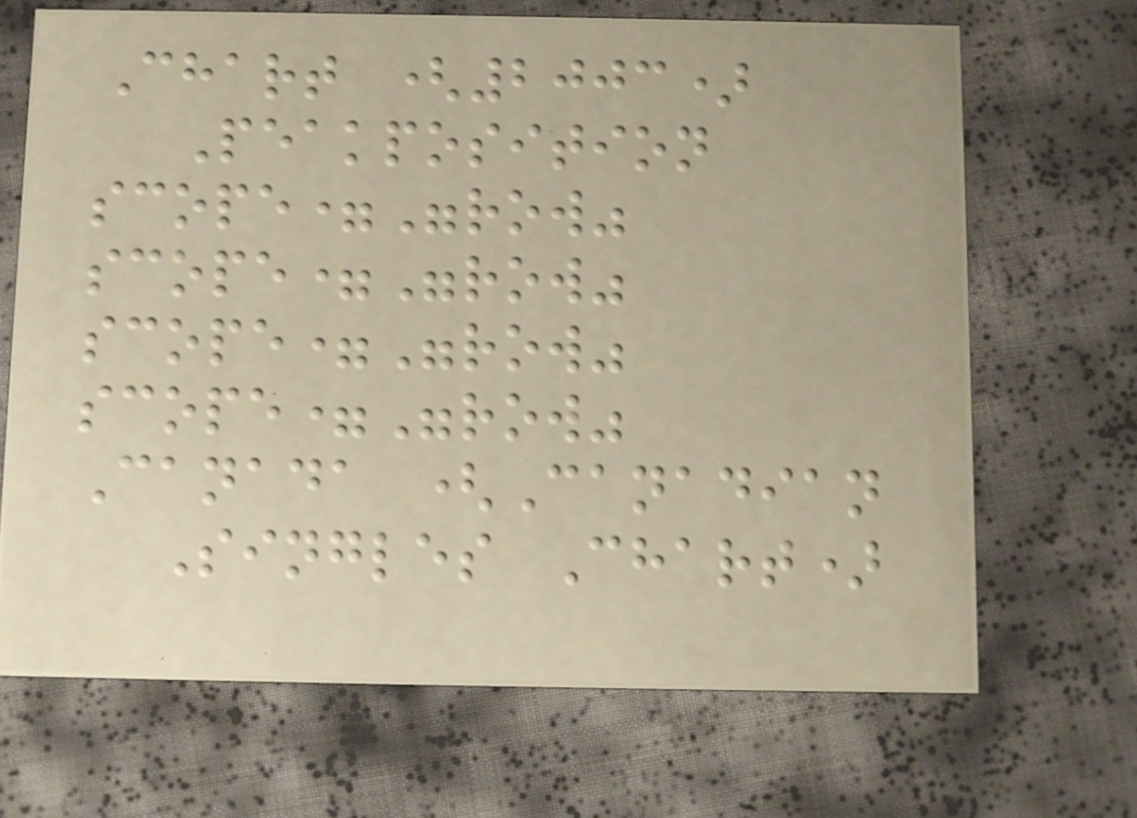Chart (2003)
Peakposition
scope="row"
scope="row"
scope="row"
scope="row"
Canada (Canadian
Singles Chart)
